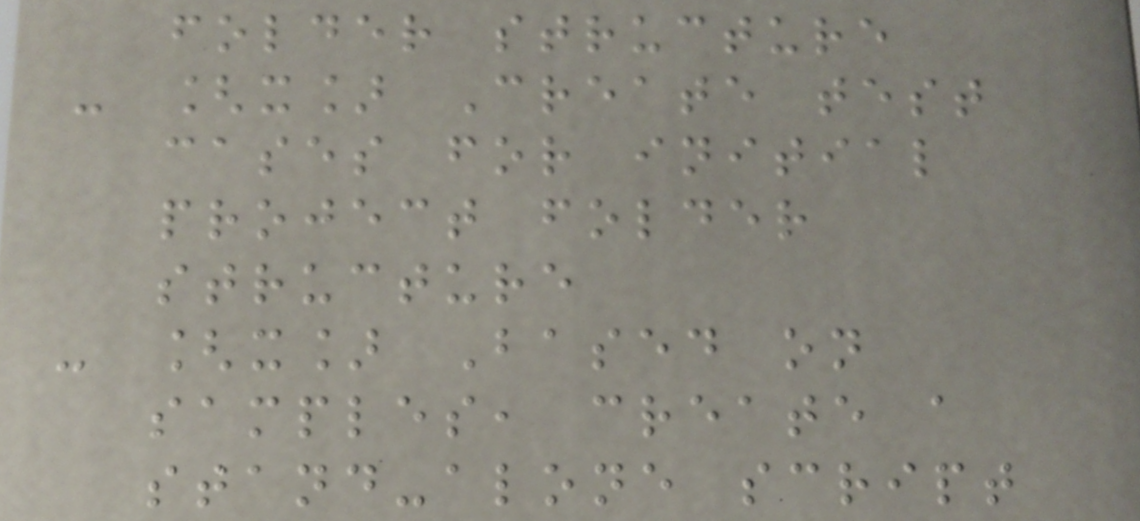folder structure
- [x] Create test
cases for initial
project folder
structure
- [x] Based on
samples, create a
stand-alone script
